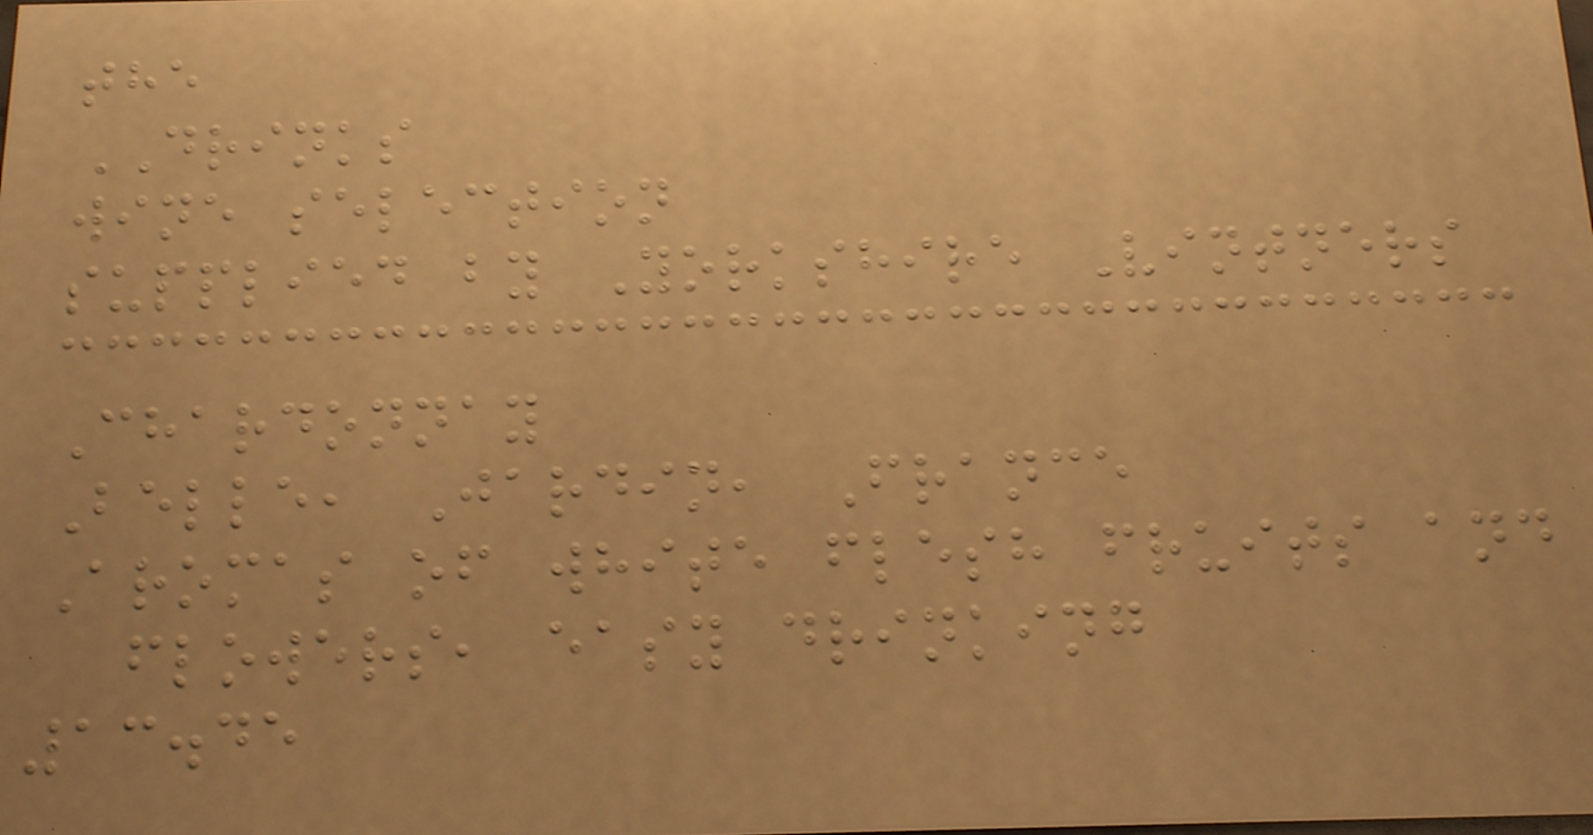the
DRINKS
wine selection
supplied by Yorkshire Vintners
Chardonnay
Belle, Jardin, France
Aromas of white flesh fruits and
flowers, easy drinking
13.45
